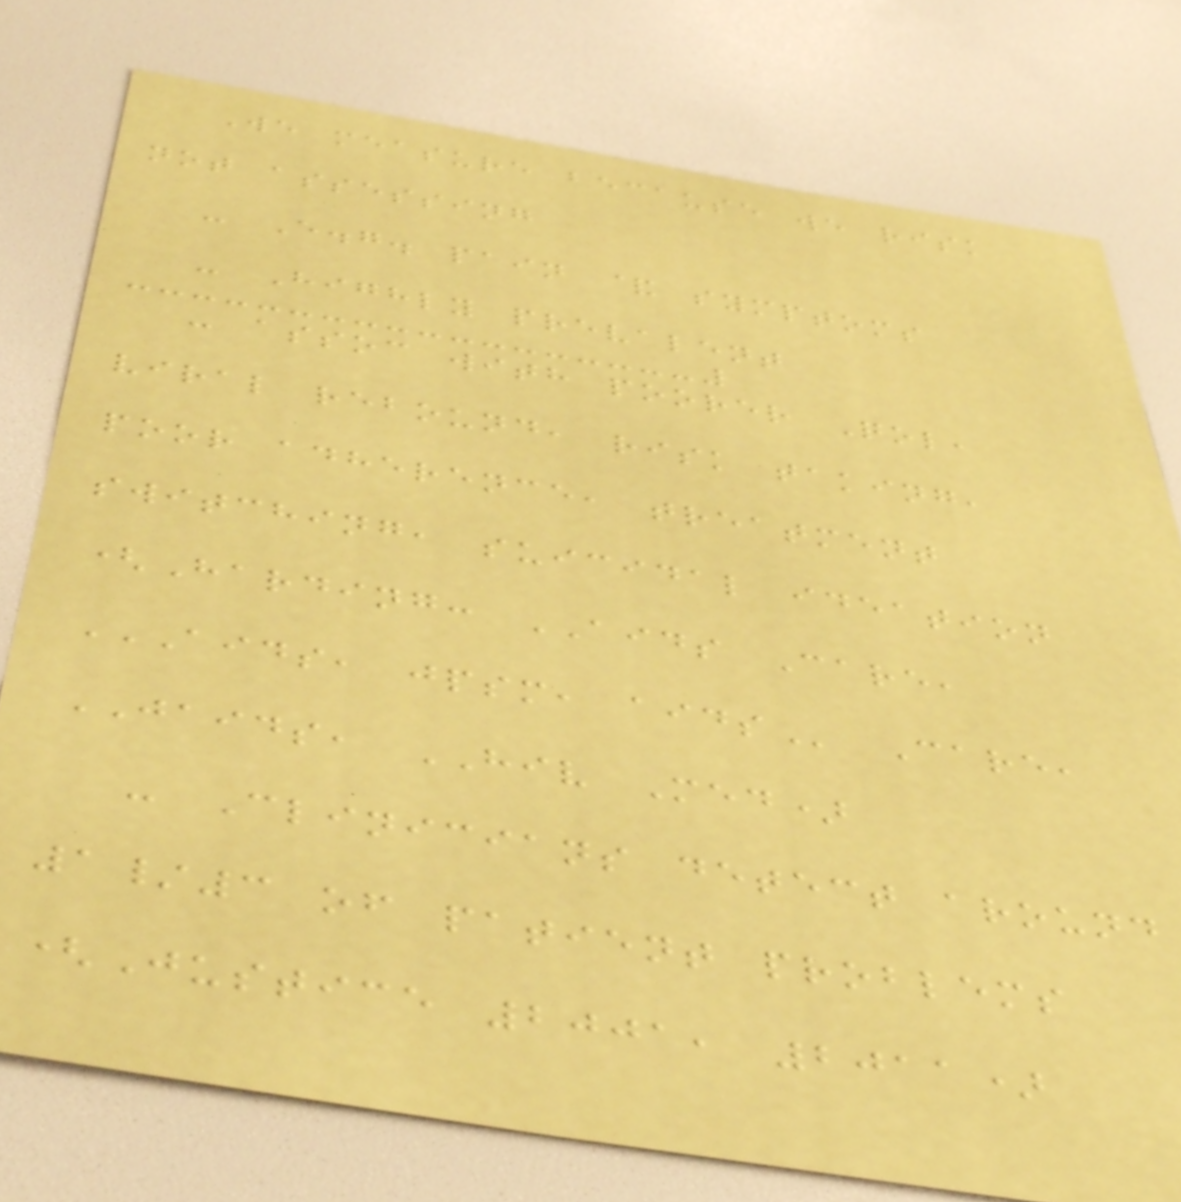We measure because we risk
not assessing
- E.g. pain & symptoms
- Highly prevalent
- assoc with poorer Qol,
viral rebound, risk taking,
poor adherence, treatment
switching, suicidal ideation
(Harding: AIDS Care,
AIDS, JPSM, AIDS Care,
JAIDS, HIV Med)
- Clinicians detect around
1/3 of patient problems
(Justice 2001, 2011)
